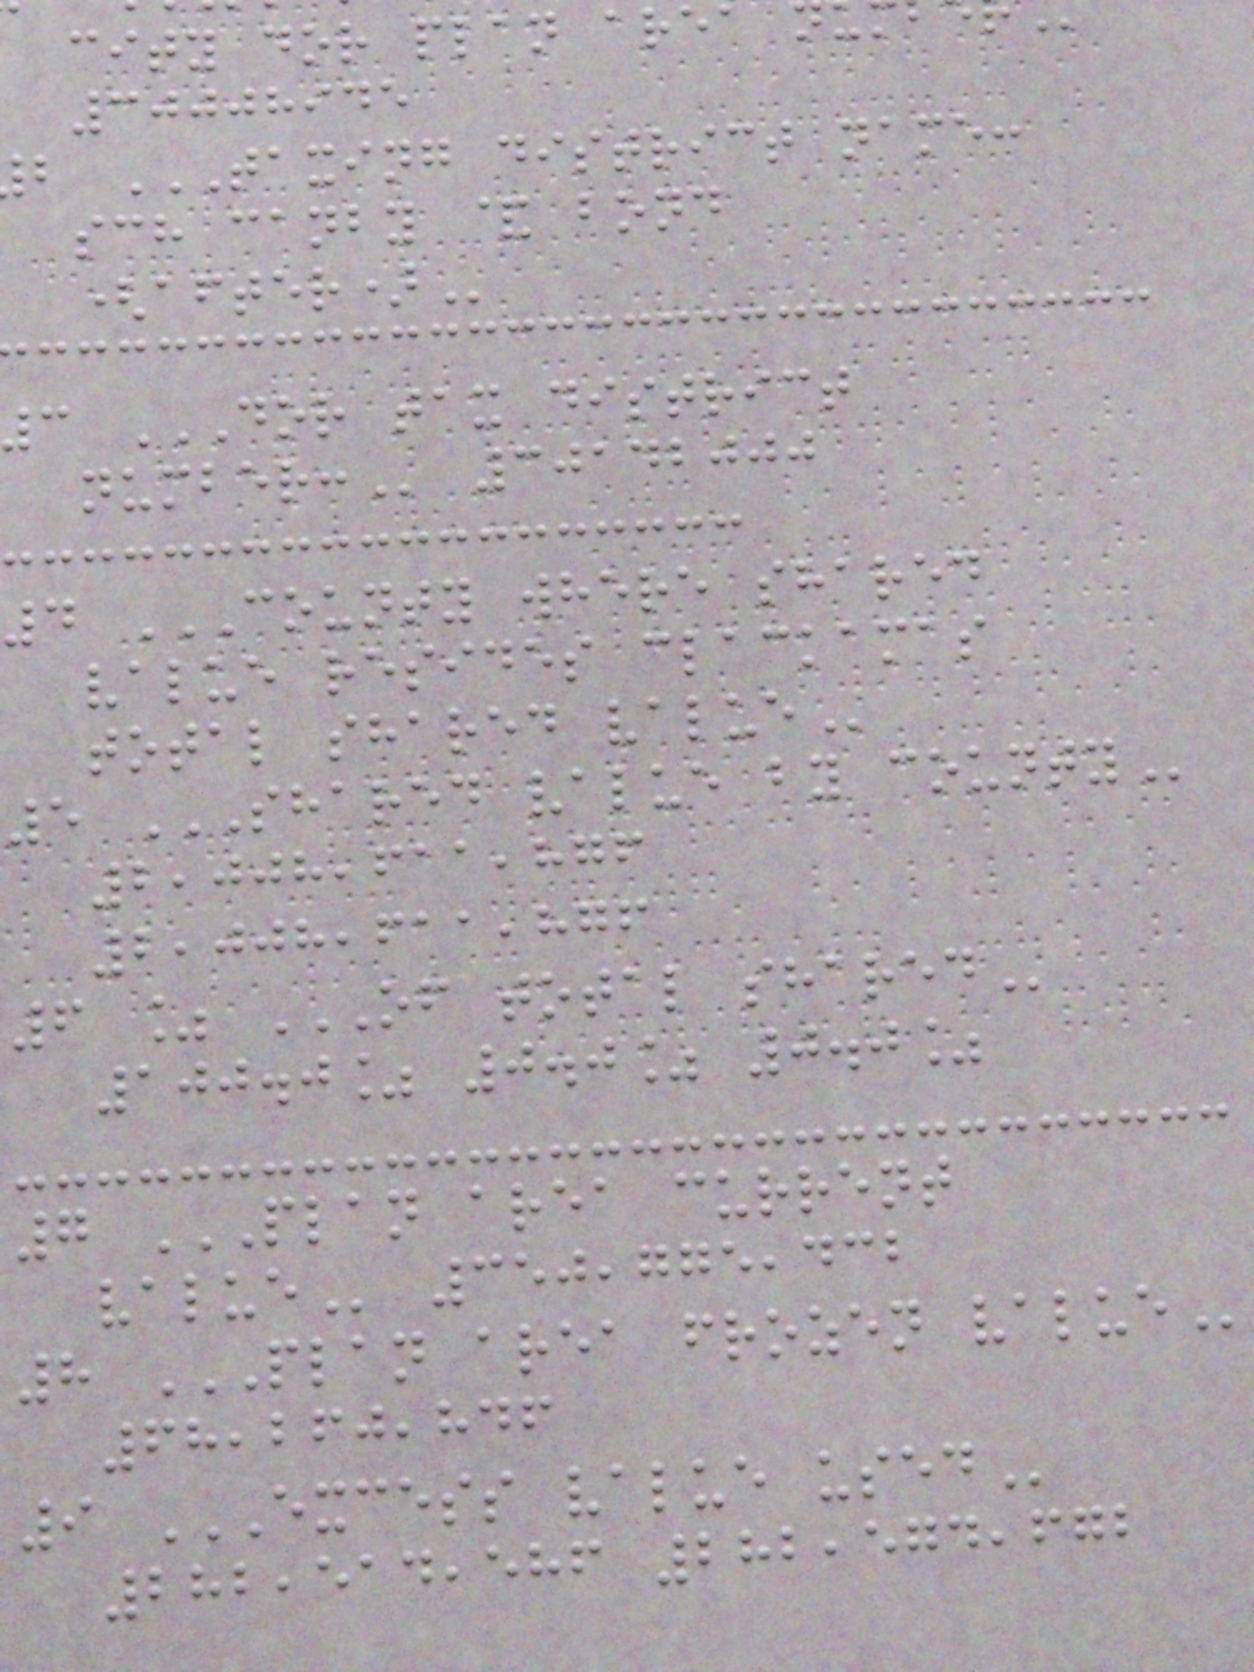city dor plan area
30008945
sch canby & bond
30142000
4 COUNTY WHERE SHARED
value resides clackamas
total shared
5 SHARED VALUE BY COUNTY
2,008,611,876
2,008,611,876
6 % OF TOTAL SHARED
100.0% 0.0% 0.0%
7 PLAN AREA CURRENT
350,775,432
8 PLAN AREA FROZEN VALUE
68,260,846
9 EXCESS VALUE USED
282,514,586 282,574,672
